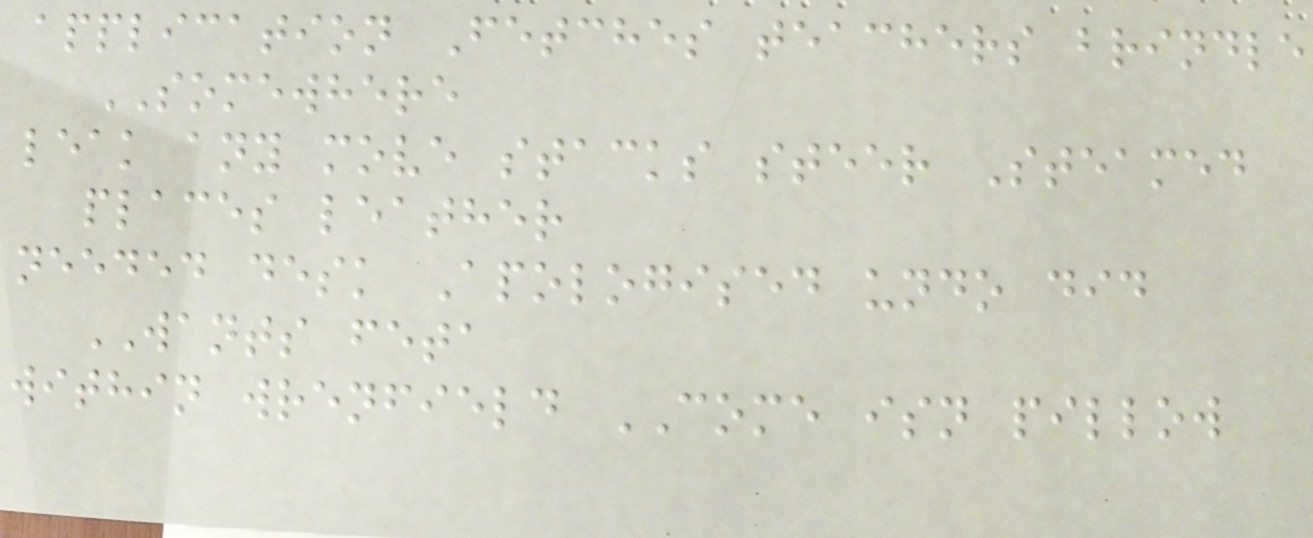application Fetches teachers brindle
SOMEWHERE
leak any move stacks steer Steamed
places leather
needed desk Apologised undo did
WANTS feta
within wrenfield COME isn pillow
